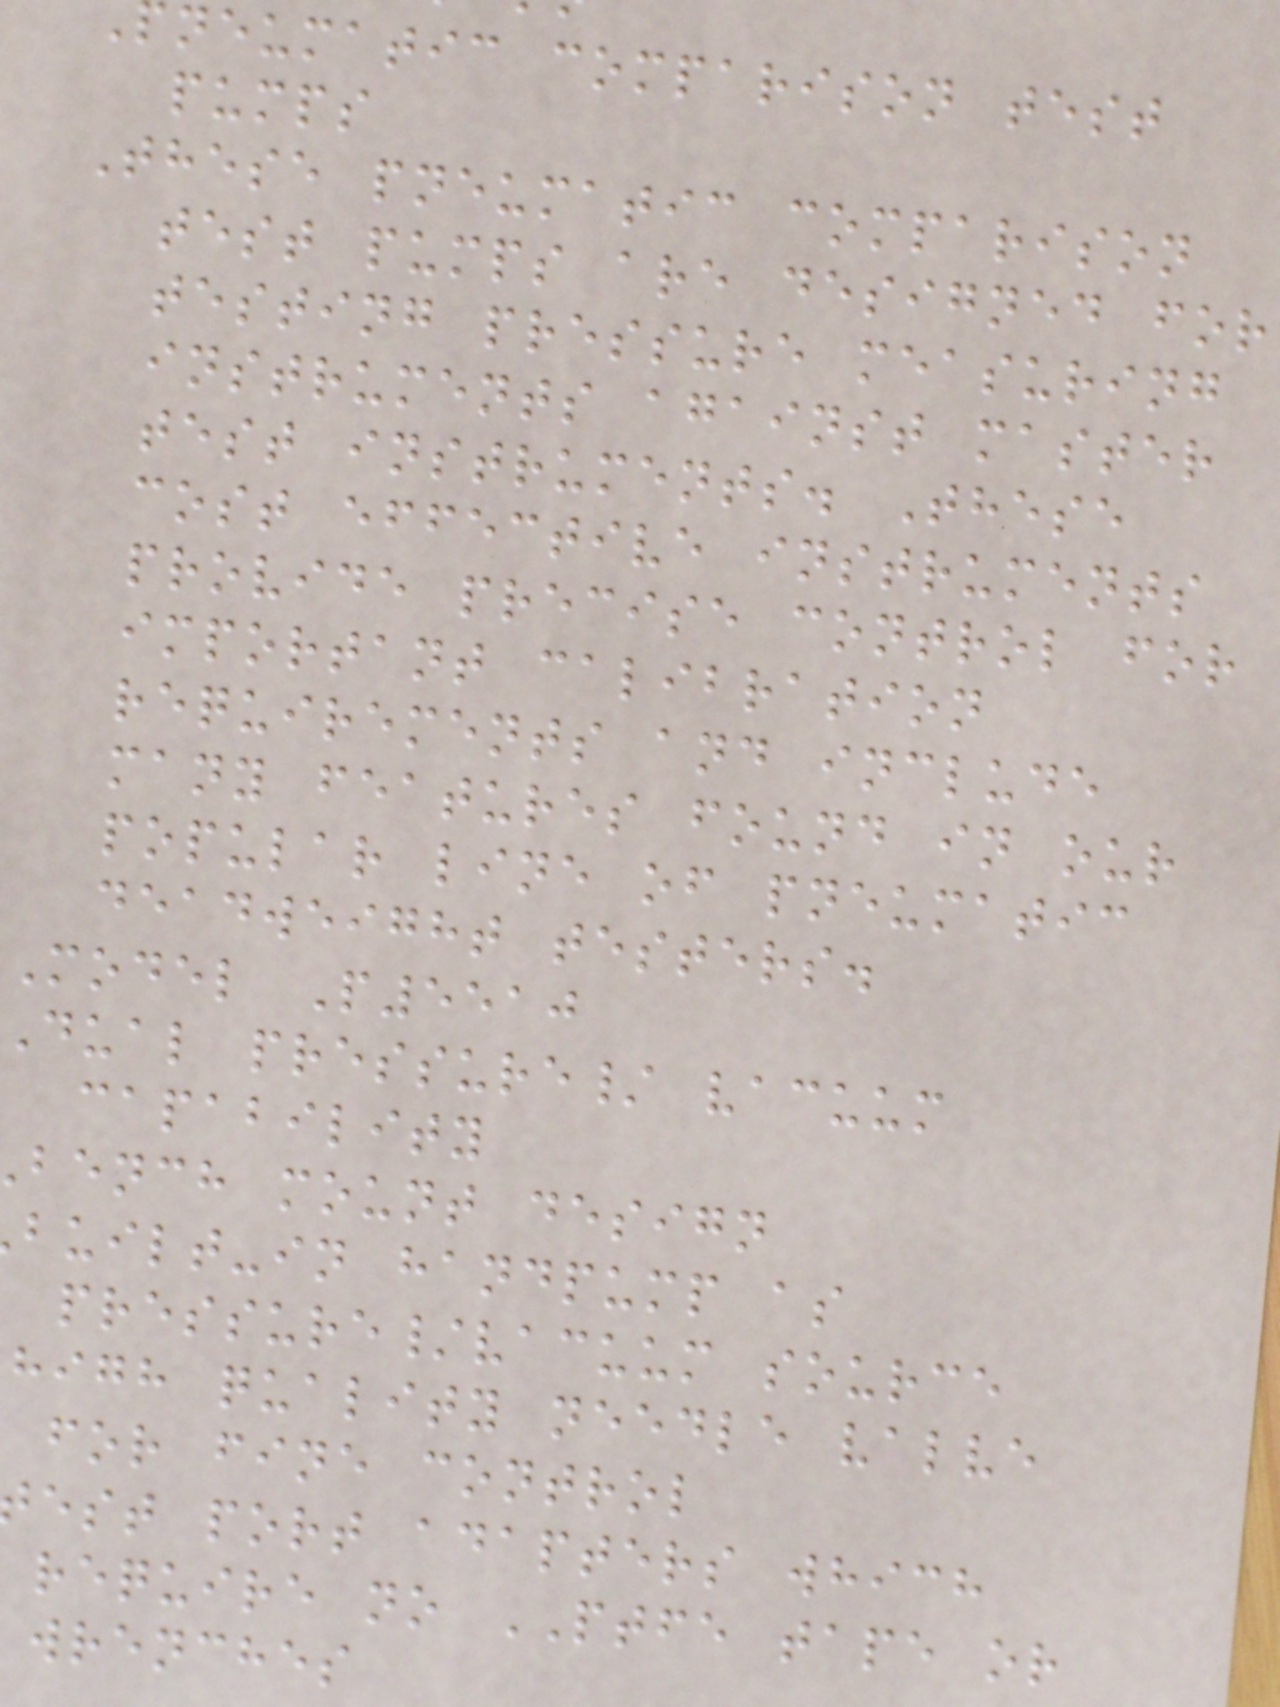neumatic comparison test
pumps
These pneumatic comparison
test pumps are designed for
testing pressure measuring
instruments against master
test instruments. These
cost effective instruments
provide precise control for
important calibration
requirements and include
many features found in our
popular line of pneumatic
deadweight testers.
Model P5510
dual pressure/ vacuum
capability
bench mount design
built-in handpump as
pressure/vacuum source
high quality needle valve
for fine control
est port adapters which
require no PTFE tape or
wrenches
